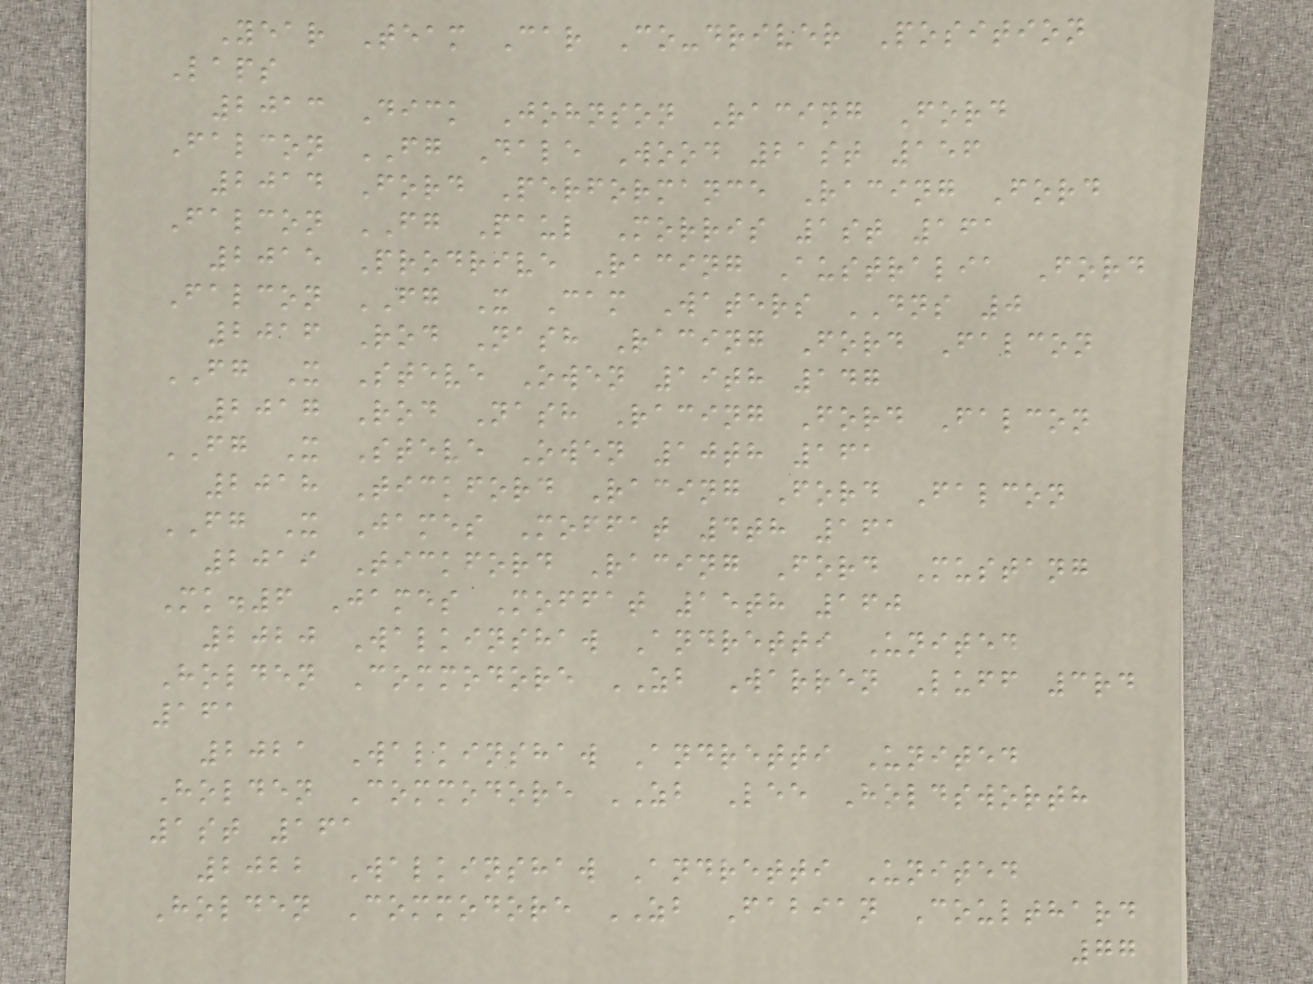Year Team Car Co-driver Position
Laps
2013 Dick Johnson Racing Ford
Falcon FG Dale Wood 21st 156
2014 Ford Performance Racing Ford
Falcon FG Paul Morris 1st 161
2015 Prodrive Racing Australia Ford
Falcon FG X Cam Waters DNS 0
2016 Rod Nash Racing Ford Falcon
FG X Steve Owen 19th 147
2017 Rod Nash Racing Ford Falcon
FG X Steve Owen 10th 161
2018 Tickford Racing Ford Falcon
FG X James Moffat 4th 161
2019 Tickford Racing Ford Mustang
Mk.6 James Moffat 15th 160
2020 Walkinshaw Andretti United
Holden Commodore ZB Warren Luff 3rd
161
2021 Walkinshaw Andretti United
Holden Commodore ZB Lee Holdsworth
1st 161
2022 Walkinshaw Andretti United
Holden Commodore ZB Fabian Coulthard
77
